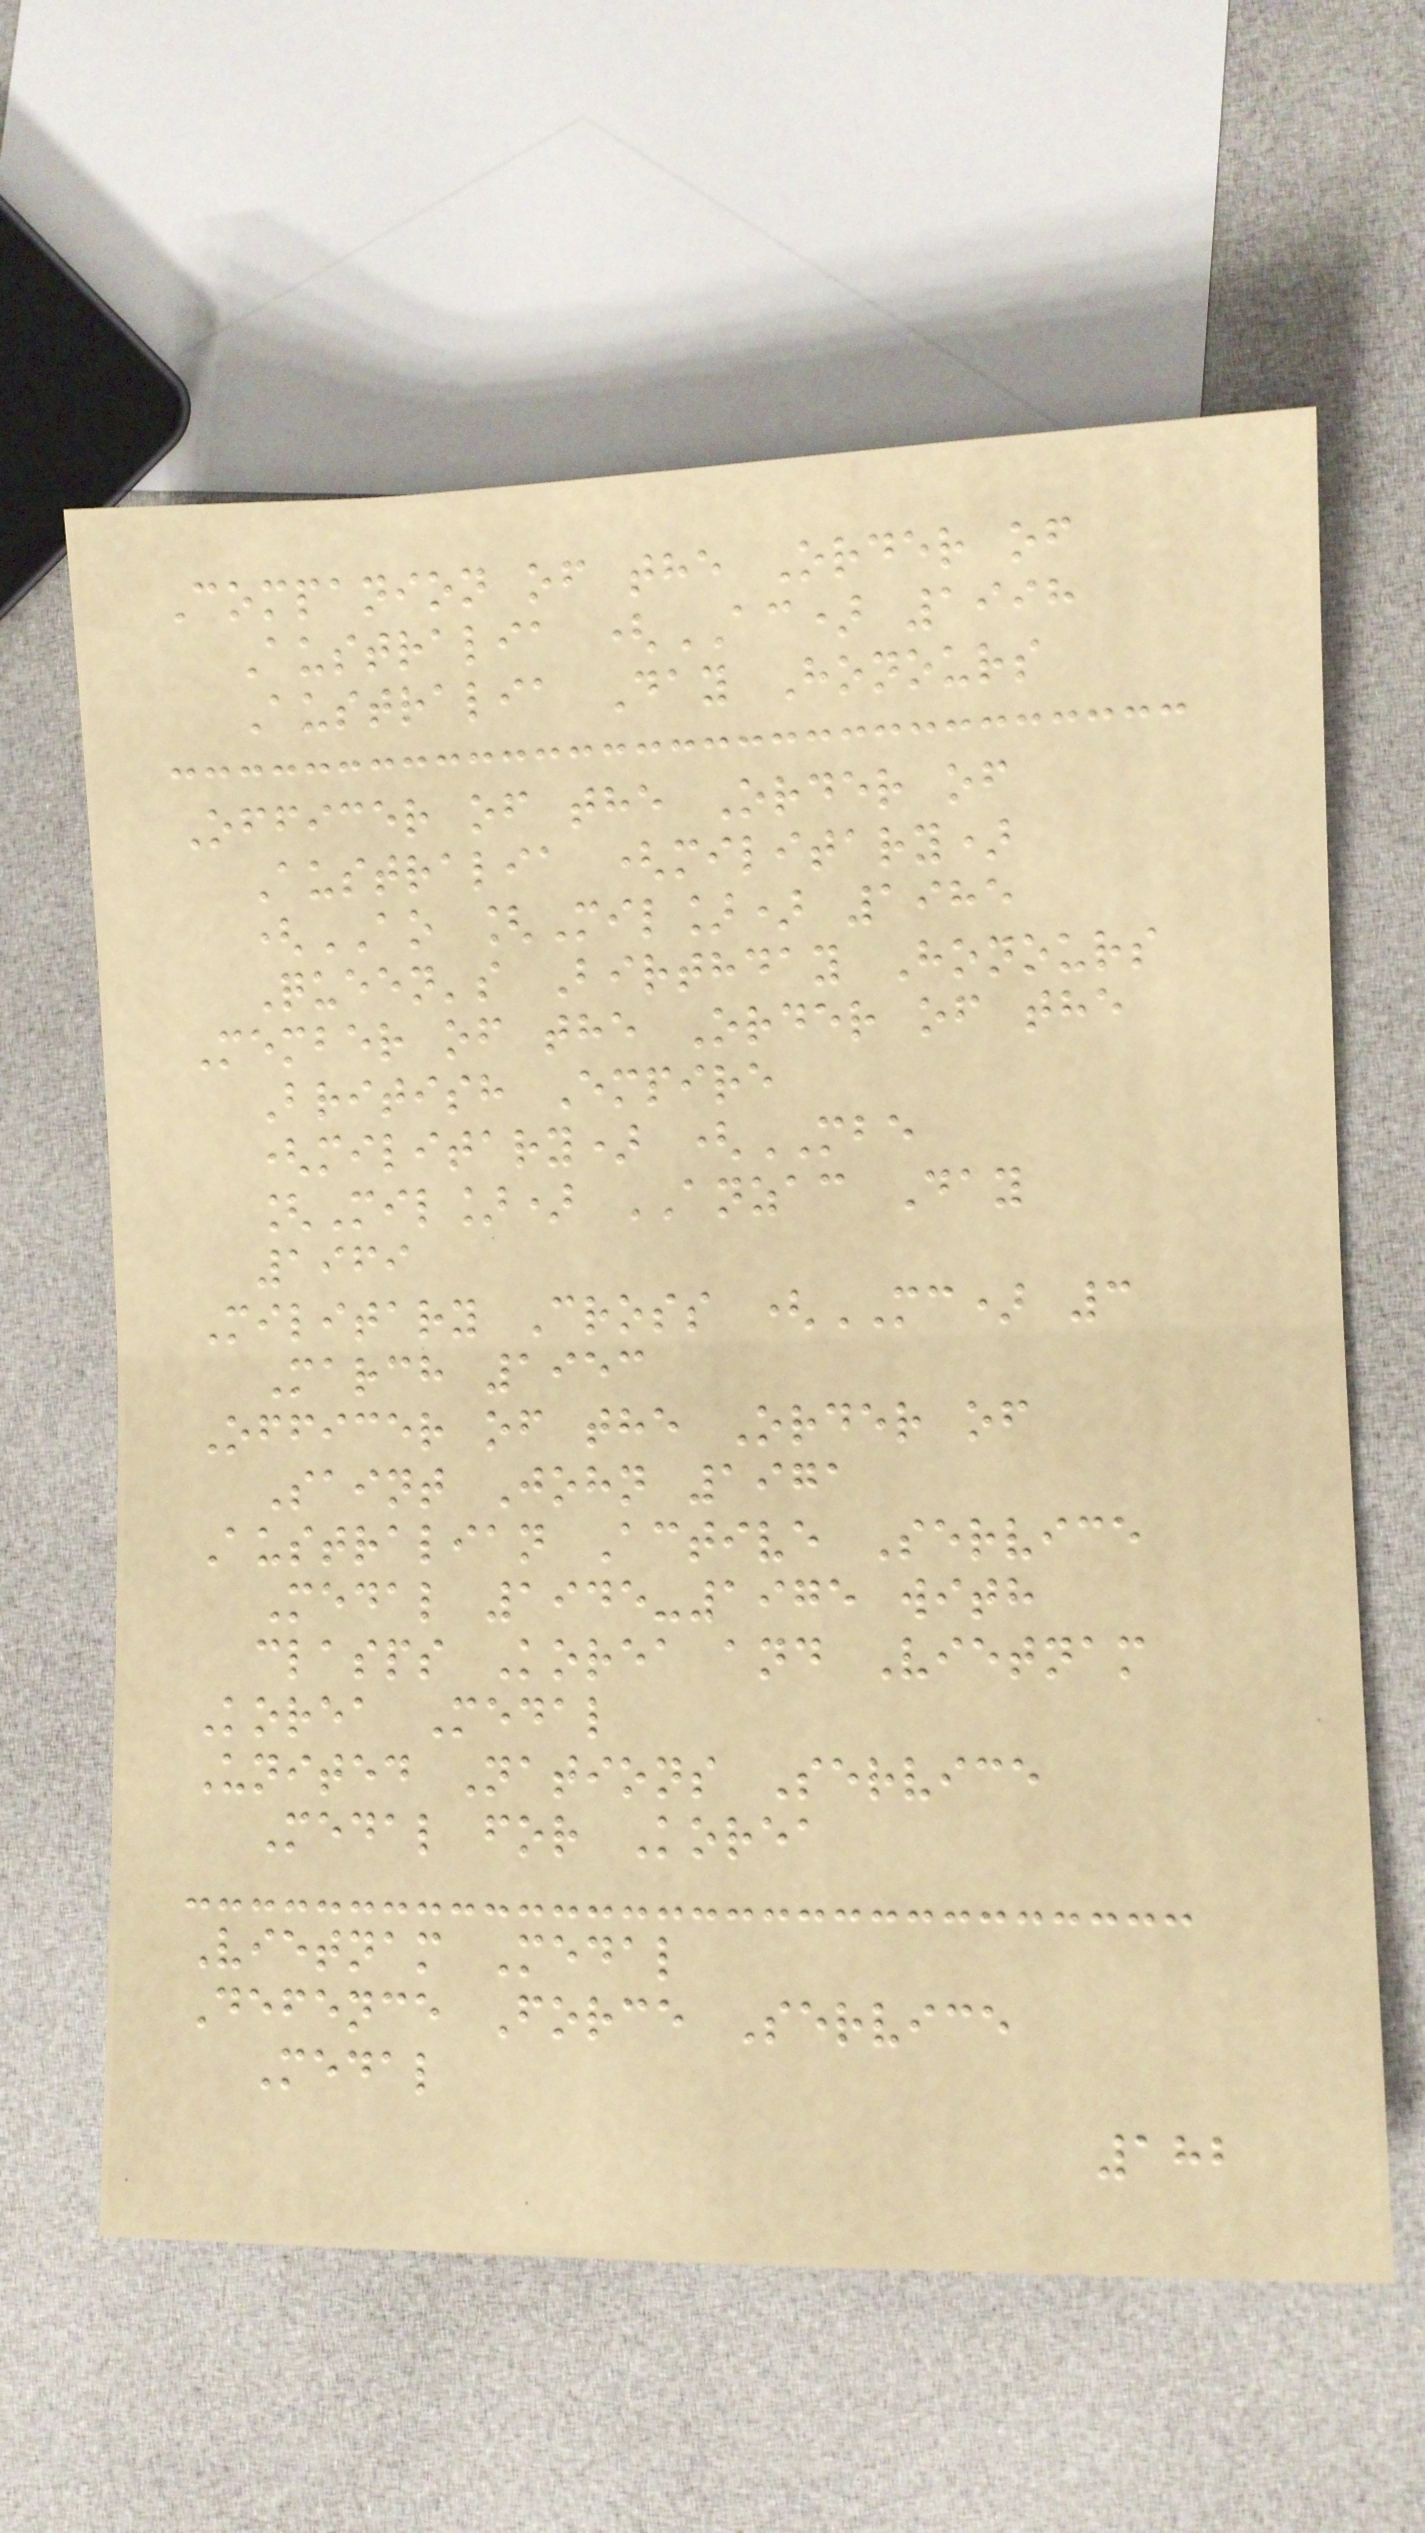Companion of the Order of
Australia (AC) 1998
Australia Day Honours
Officer of the Order of
Australia (military)
(AO [Mil]) 1985
Queen's Birthday Honours
Member of the Order of the
British Empire
(military) (MBE
[Mil]) ANZAC Day
1969
Military Cross (MC) 3
March 1953
Officer of the Order of
Saint John 1971
Australian Active Service
Medal 1945-1975 with
clasps Korea and Vietnam
Korea Medal
United Nations Service
Medal for Korea
Vietnam Medal
Defence Force Service
Medal
182
